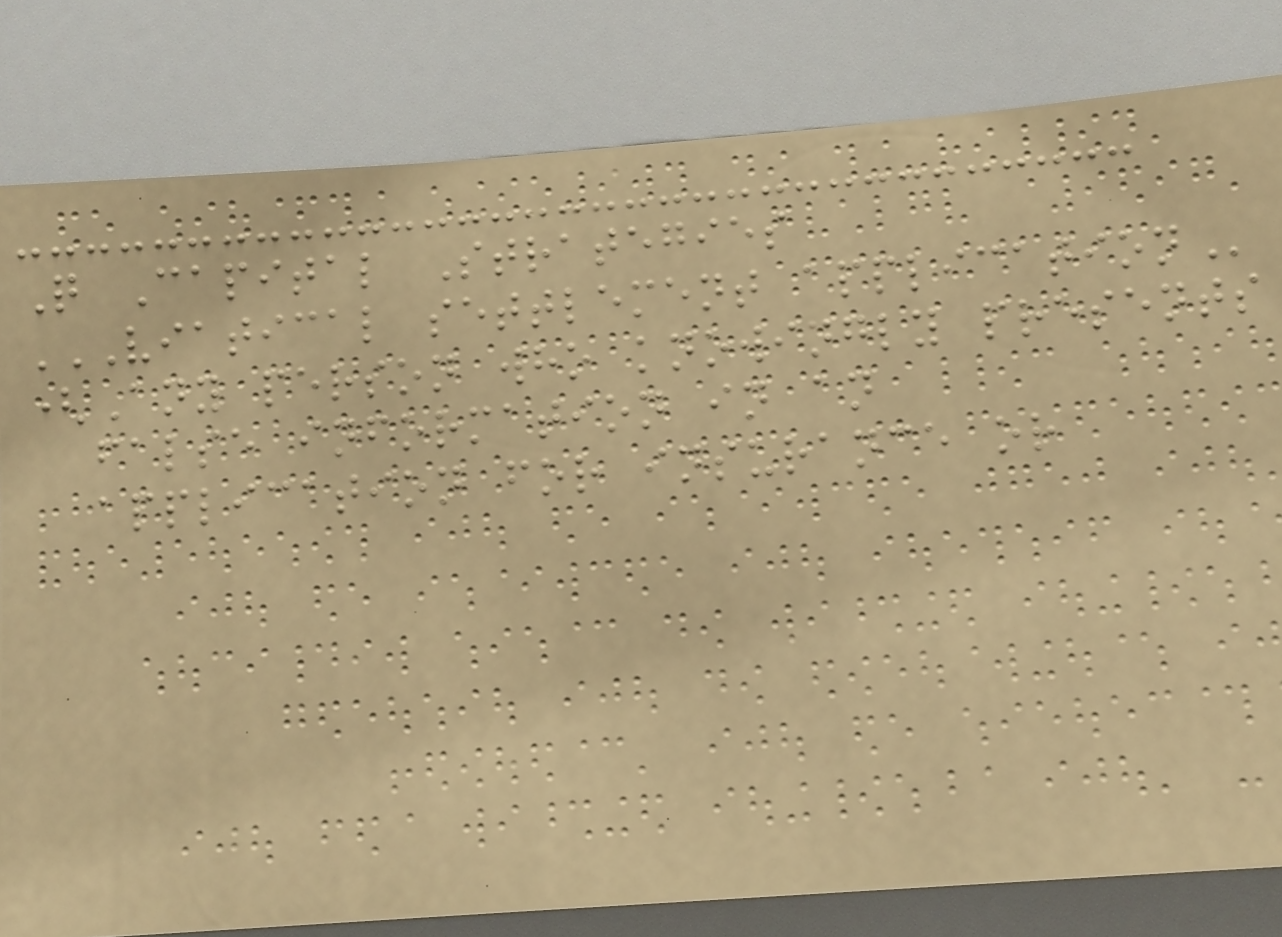Q Capital Strategies
VIATICAL SETTLEMENT APPLICATION
(Any person who knowingly presents
false information in an
application for insurance or
